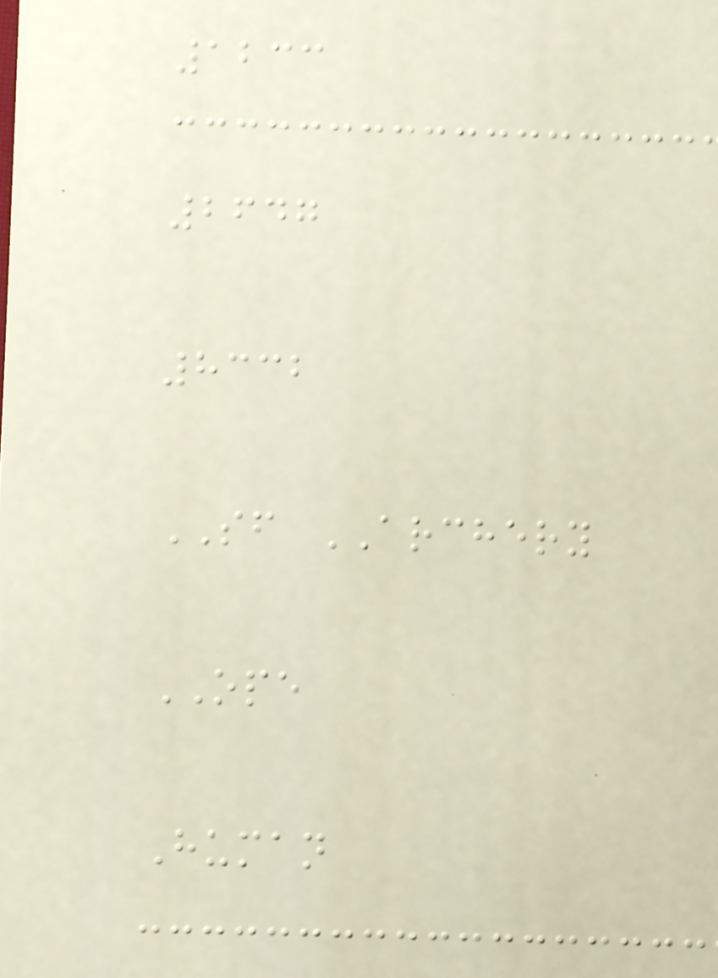1233
2647
8332
SF ARCHERY
OPE
Human
